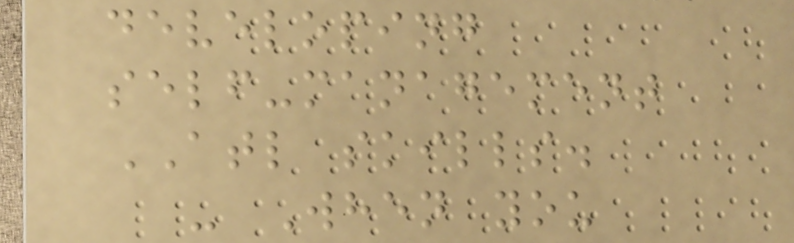developing
self-management
ATL skills.
- When you
